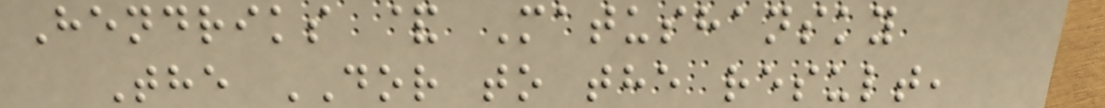Hendriks & Matushansky
The DOR to the result,
